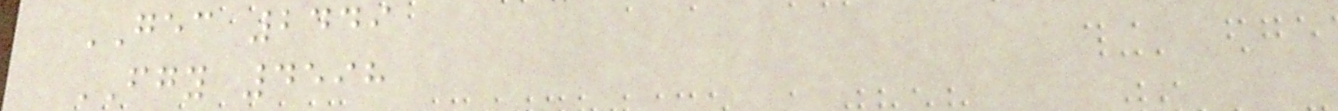GEC 2449
FGY 4598
